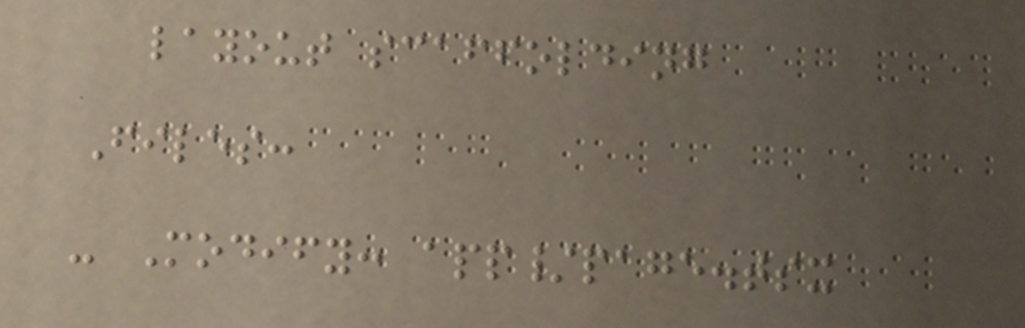layout scaffolding
Files:
- Modify: app/page.tsx
